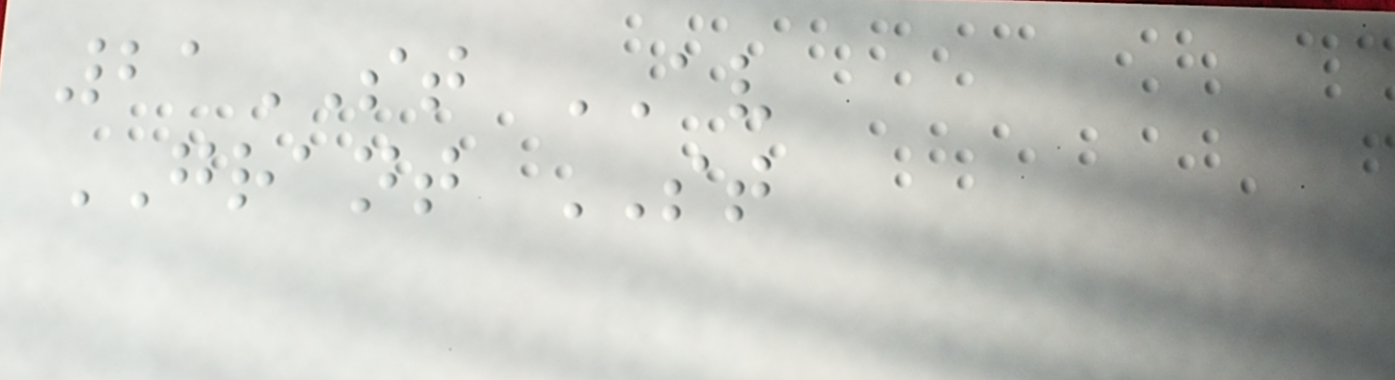21ST AV
GRANT ST
